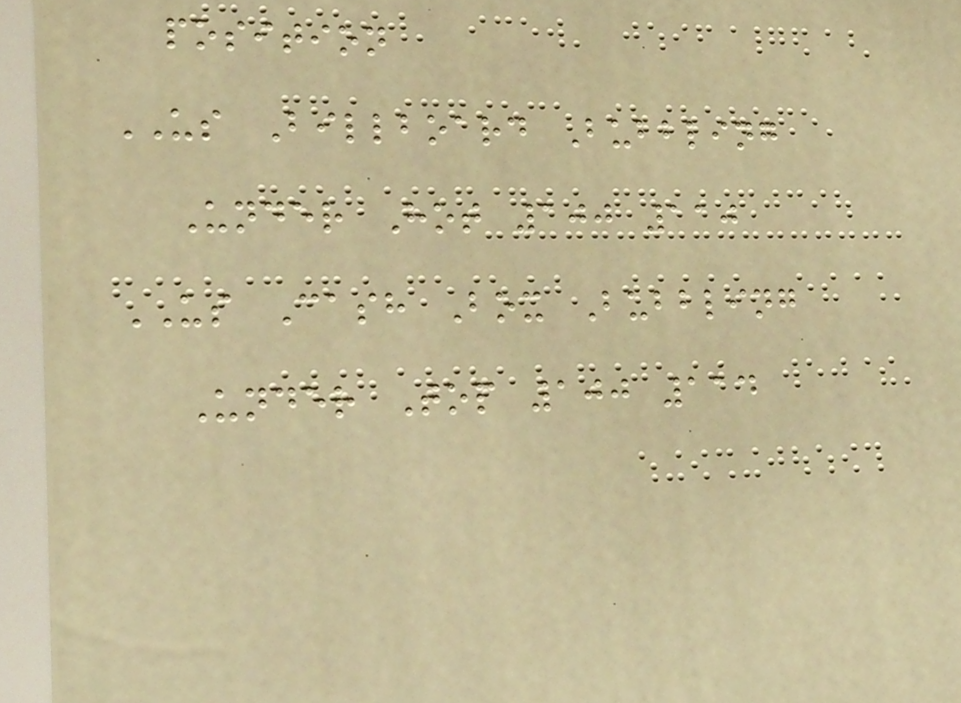position
US Billboard Bubbling
Under Hot 100 110
US Cash Box Bubbling
Under Top 100 114
